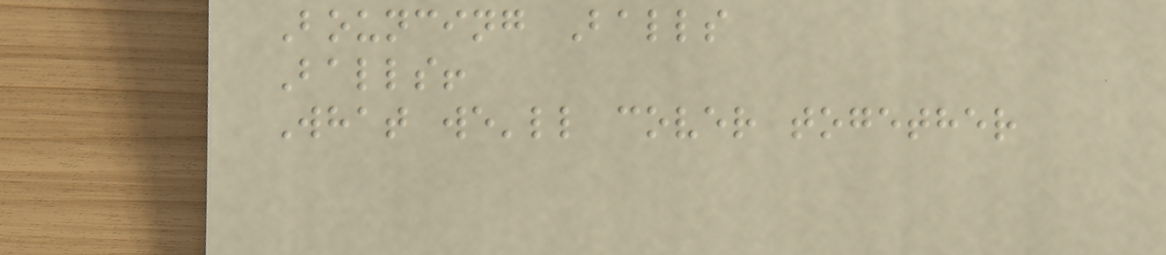Bouncing Balls
Balls!
What we'll cover together
